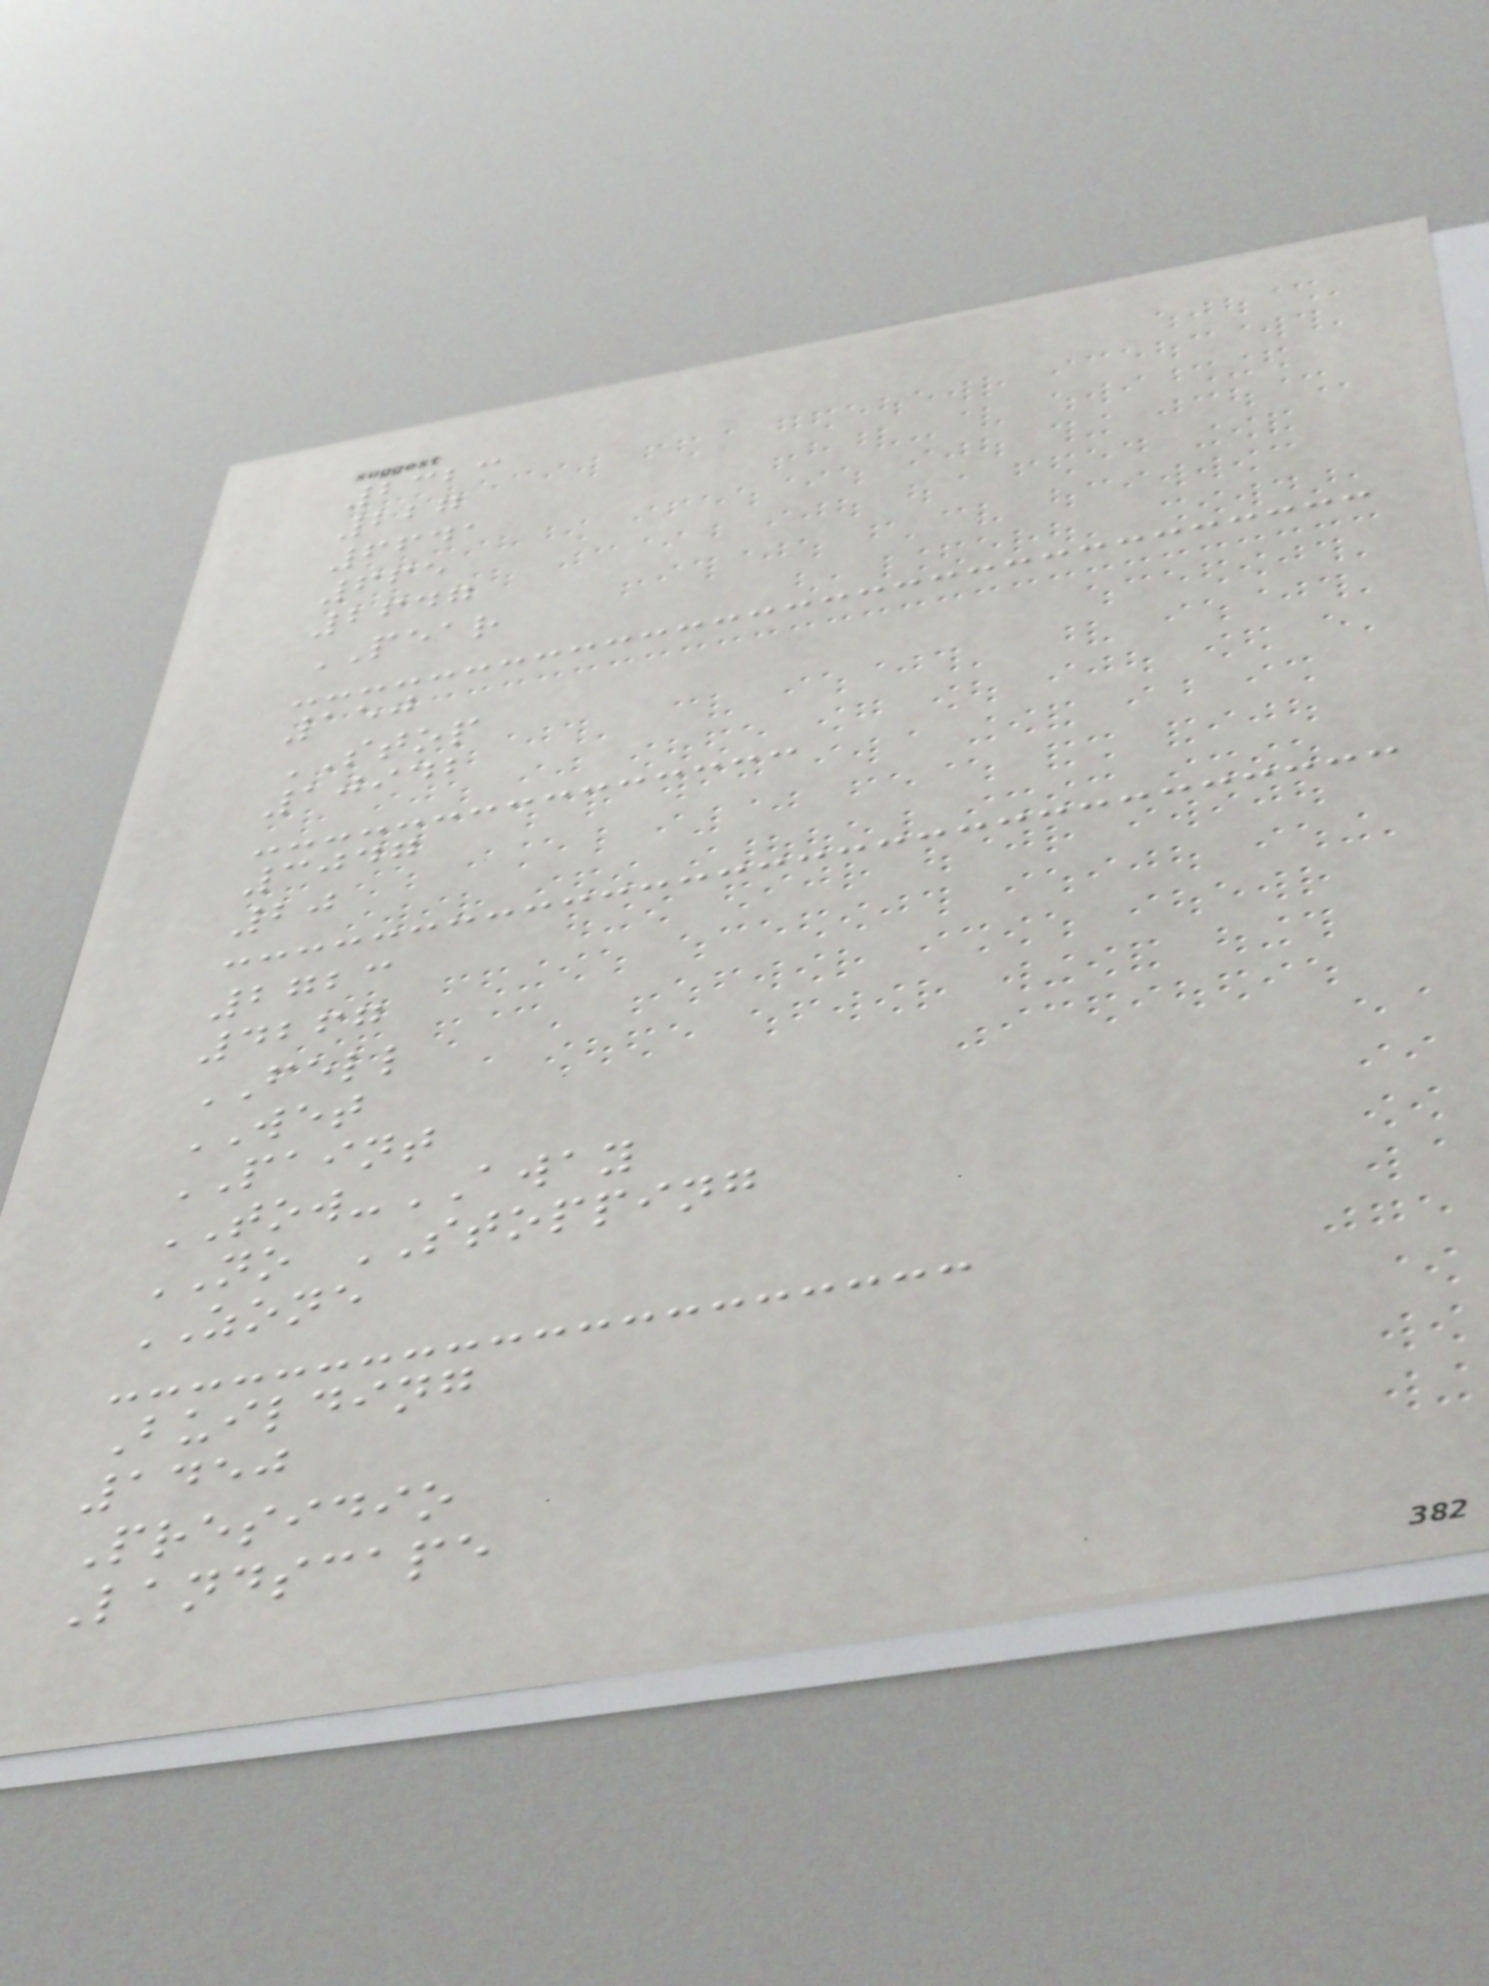2323
227
6641
665
2647
PEAR
150
STOP
10942
3047
20
2723
4267
FELL
WET
PAINT
TOW-AWAY
NO STOPPING
ZONE
Building
1450
Presidio
Landscape
